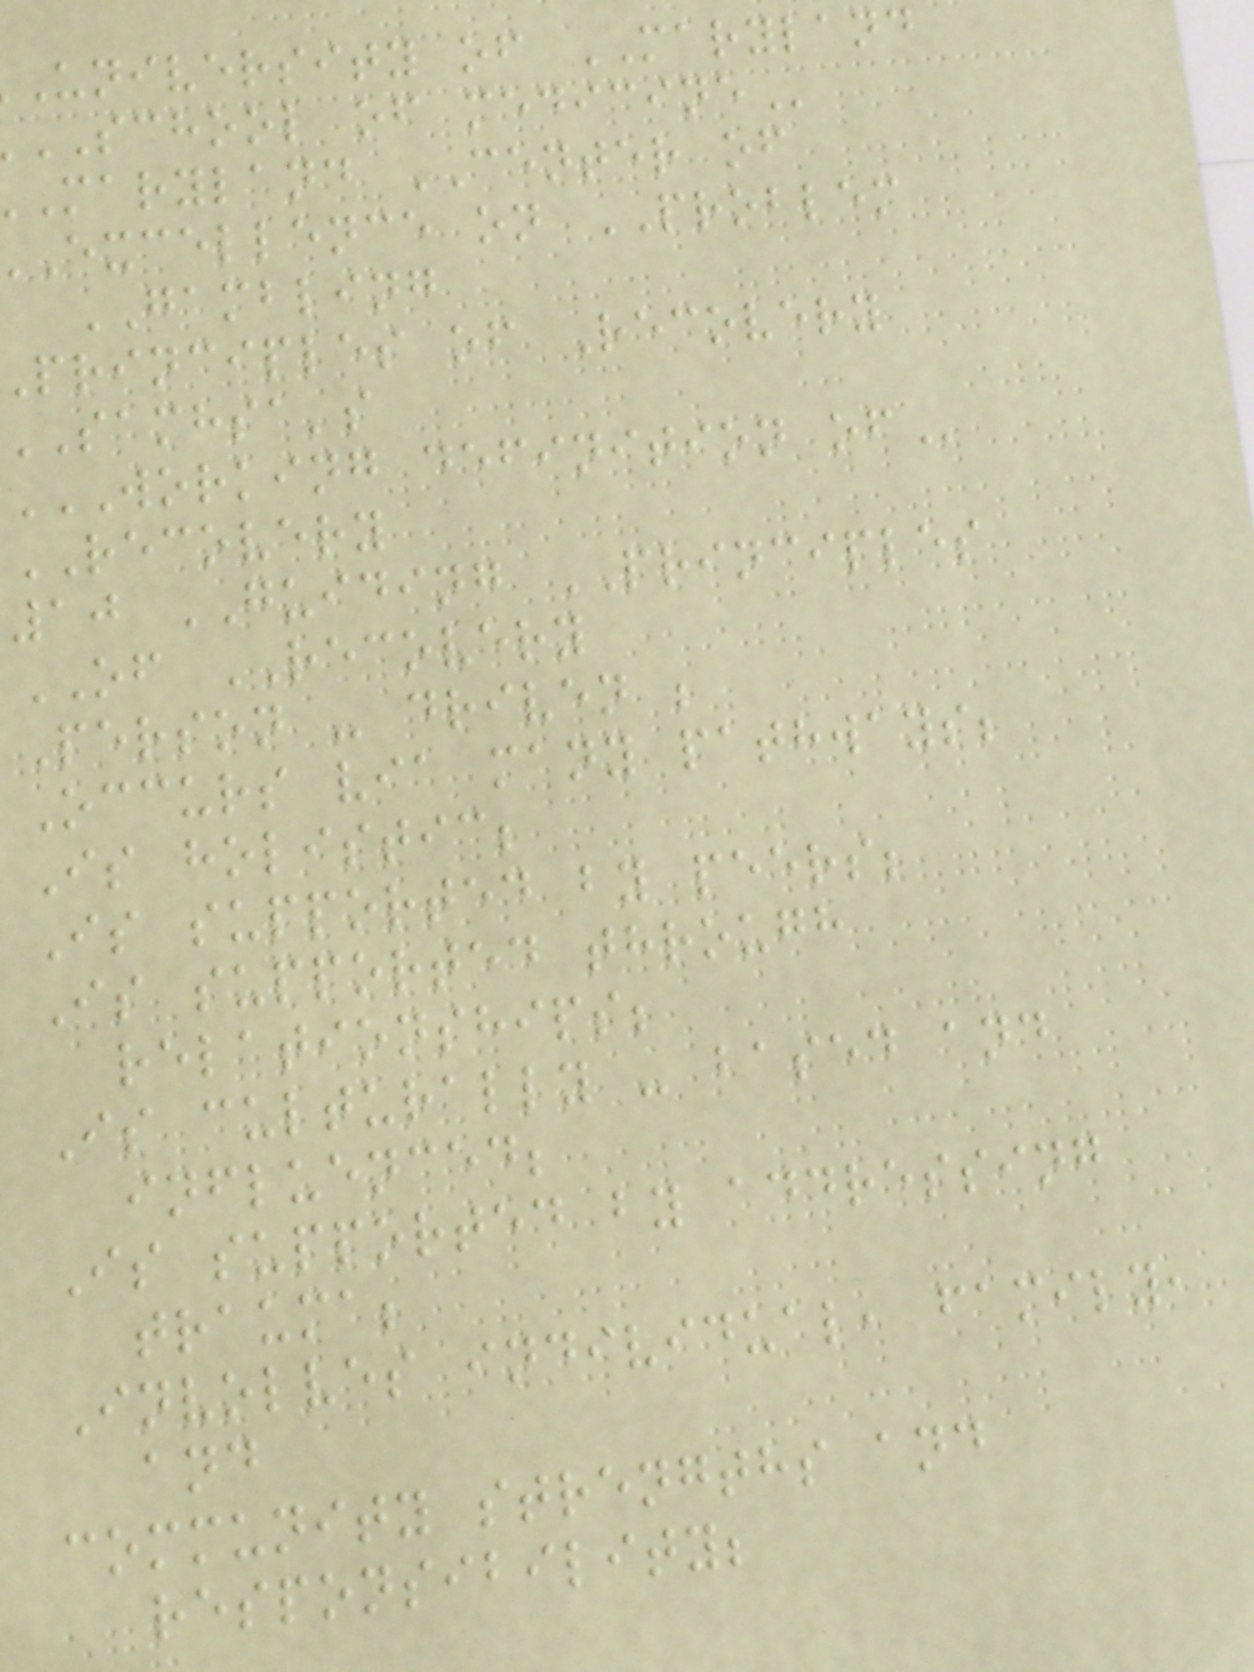university of MARYLAND
SCHOOL of
maryland CENTER of
excellence on PROBLEM
GAMBLING
principles of Recovery
samhsa's
WORKING DEFINITION OF
RECOVERY
10 GUIDING PRINCIPLES
OF RECOVERY
Person - driven ;
Occurs via many pathways;
Is holistic;
Is supported by peers;
Is supported through
relationships;
Is culturally - based and
influenced;
Is supported by addressing
trauma;
Involves individual, family,
and
community strengths and
responsibility;
